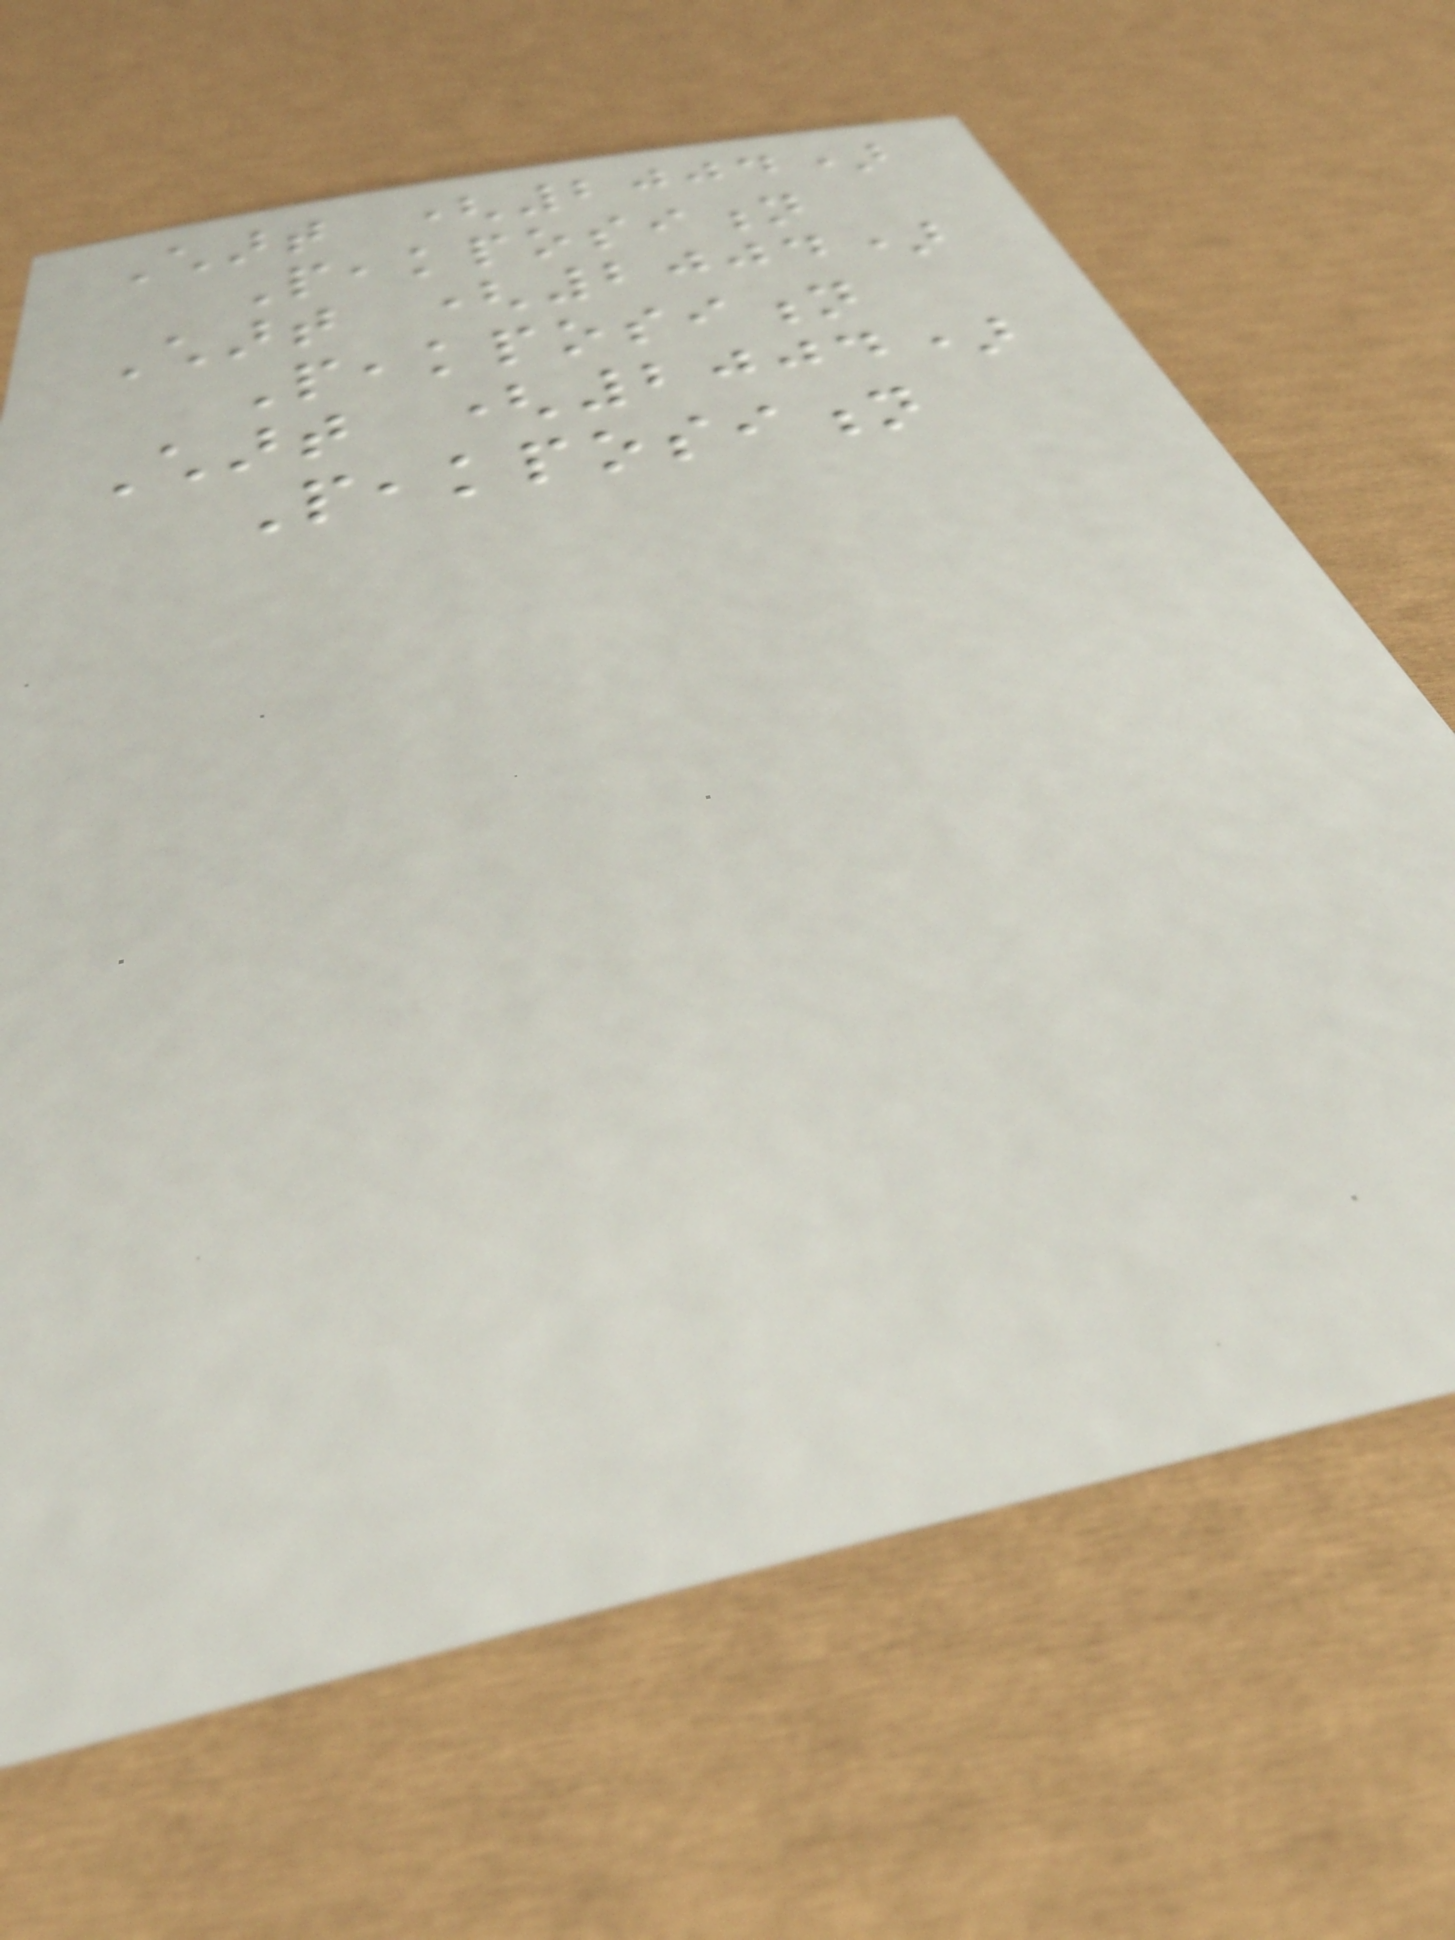Chart (2004)
Peakposition
Chart (2004)
Peakposition
Chart (2004)
Peakposition
